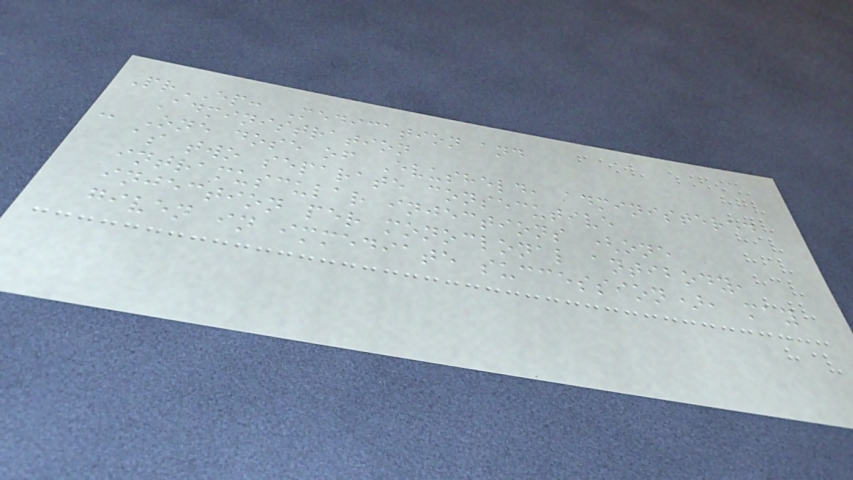PrEP: Medication and
Administration
- One dose of Evusheld, administered
as two separate consecutive
intramuscular injections (one
injection per monoclonal antibody,
given in immediate succession), may
